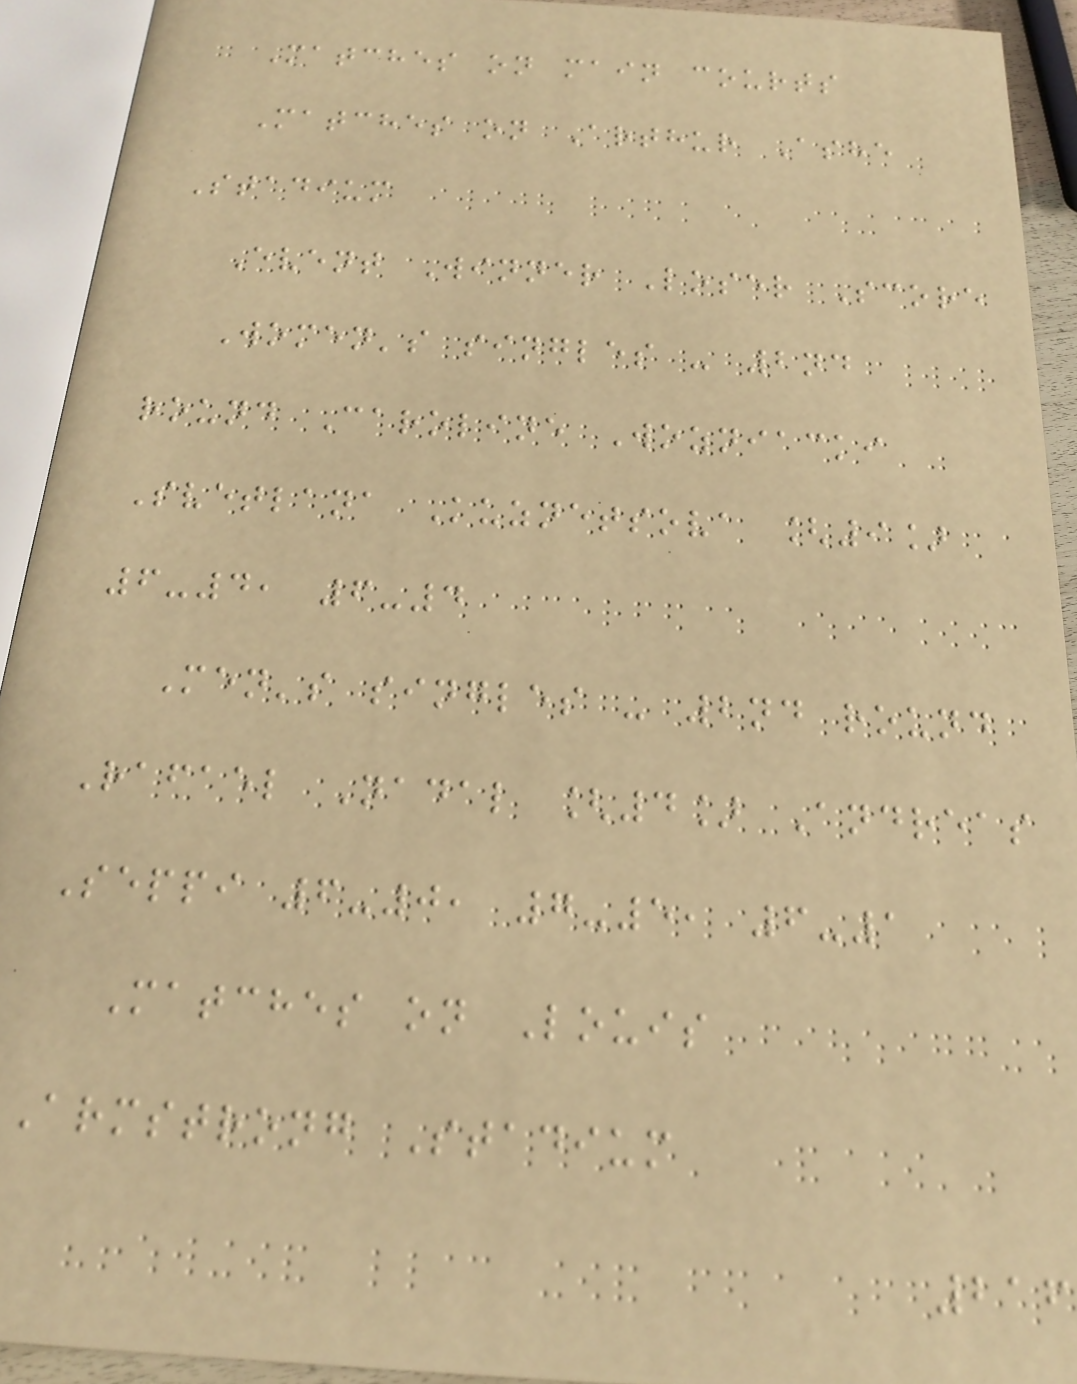Matches on main courts
Matches on Arthur Ashe
Stadium
Event Winner Loser Score
Women's singles - 2nd
round Caroline Wozniacki
Svetlana Kuznetsova [9]
6-4, 6-4
Men's singles - 2nd round
Rafael Nadal [4] Andreas
Seppi 6-0, 7-5, 6-1
Matches on Louis
Armstrong Stadium
216
